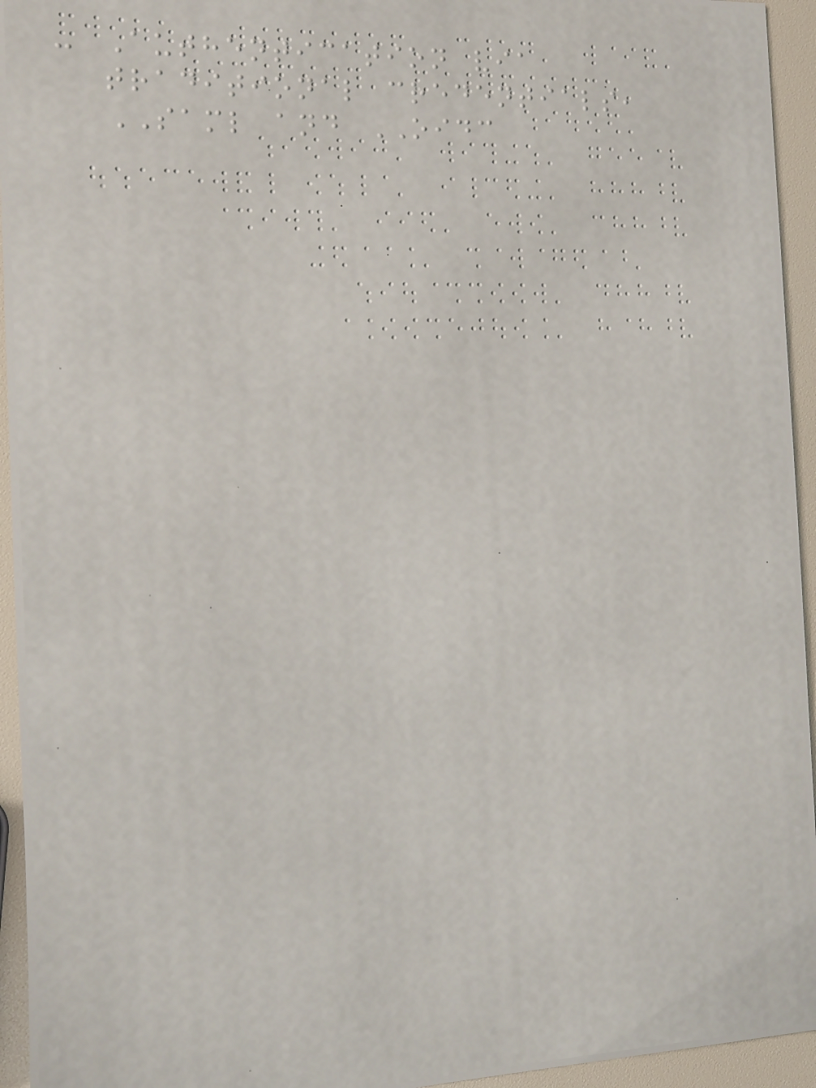- Authentication via
traditional credentials,
SAML and OIDC
